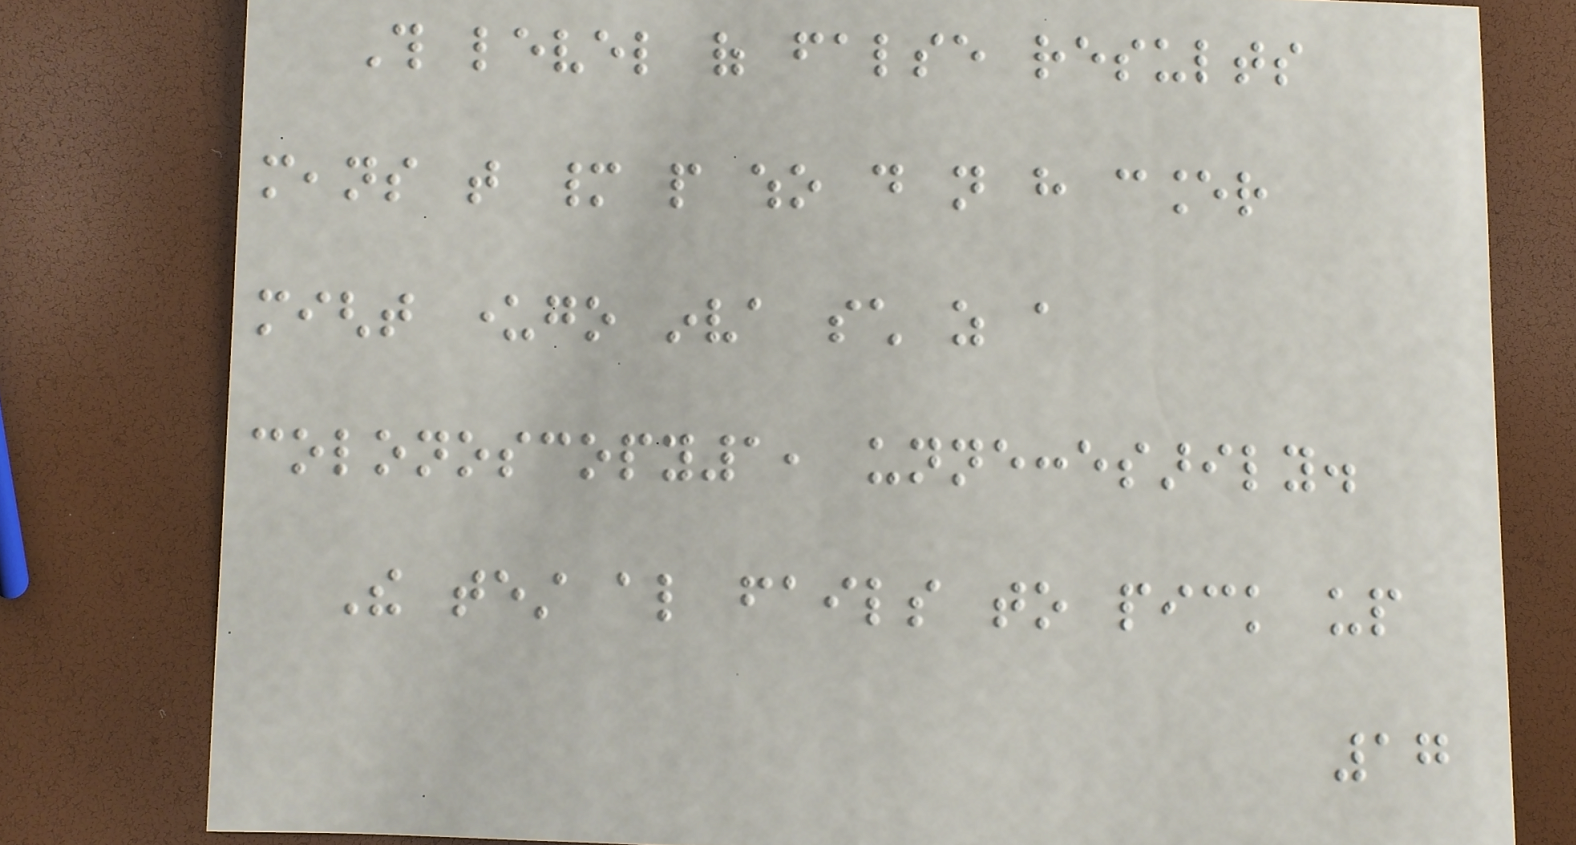This level of false results
means that many people who do not have cancer
might undergo inva such as a
colonoscopy1, unneccesarily.
The test also fails to pick up
17
